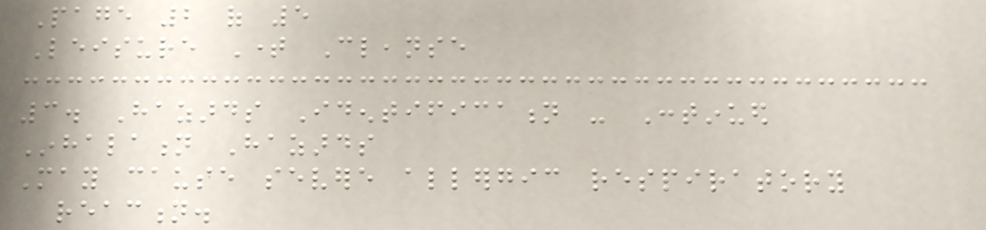Page 2 of 5
Leisure Time Cleanse
3. Hazards Identification - Continued
Inhalation Hazards
May cause severe allergic respiratory
reaction.
